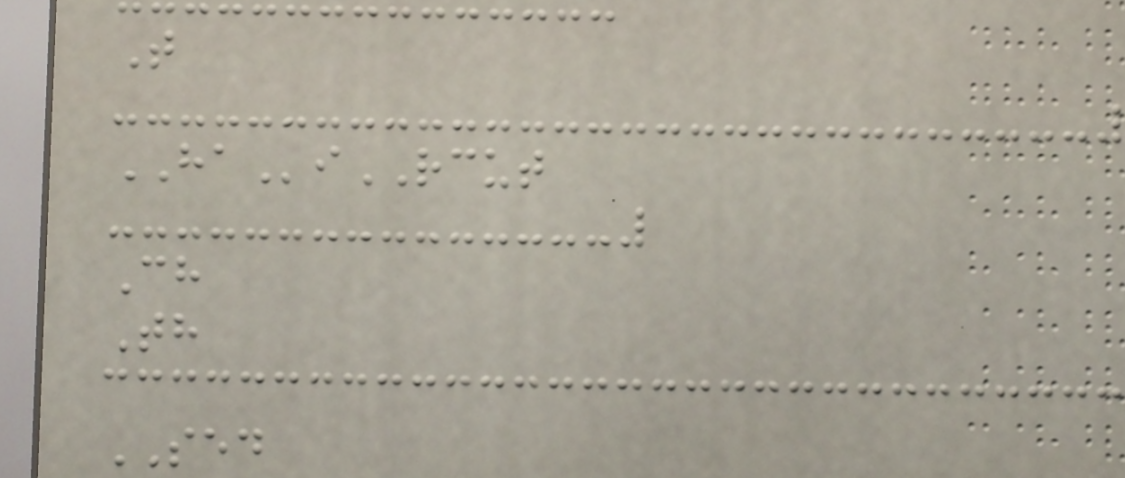T
HAiRCUT
Ch
Th
SED
